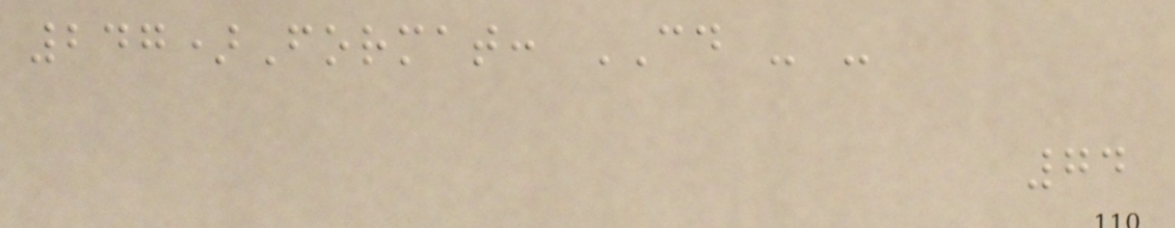247)Format: CD - -
74
